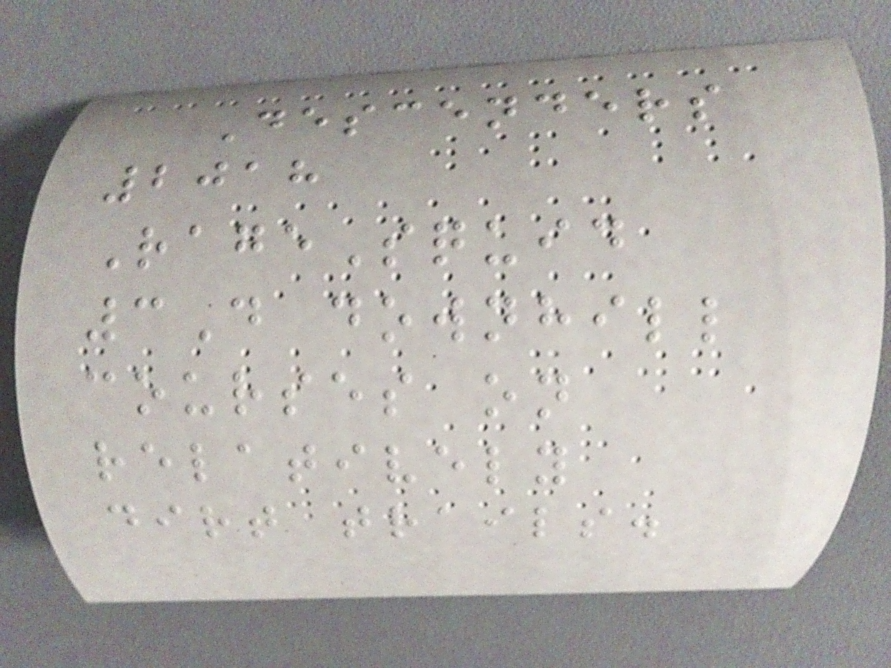Descenders
2018
RageSquid
3D downhill
courses on
relatively
dirt trails.
